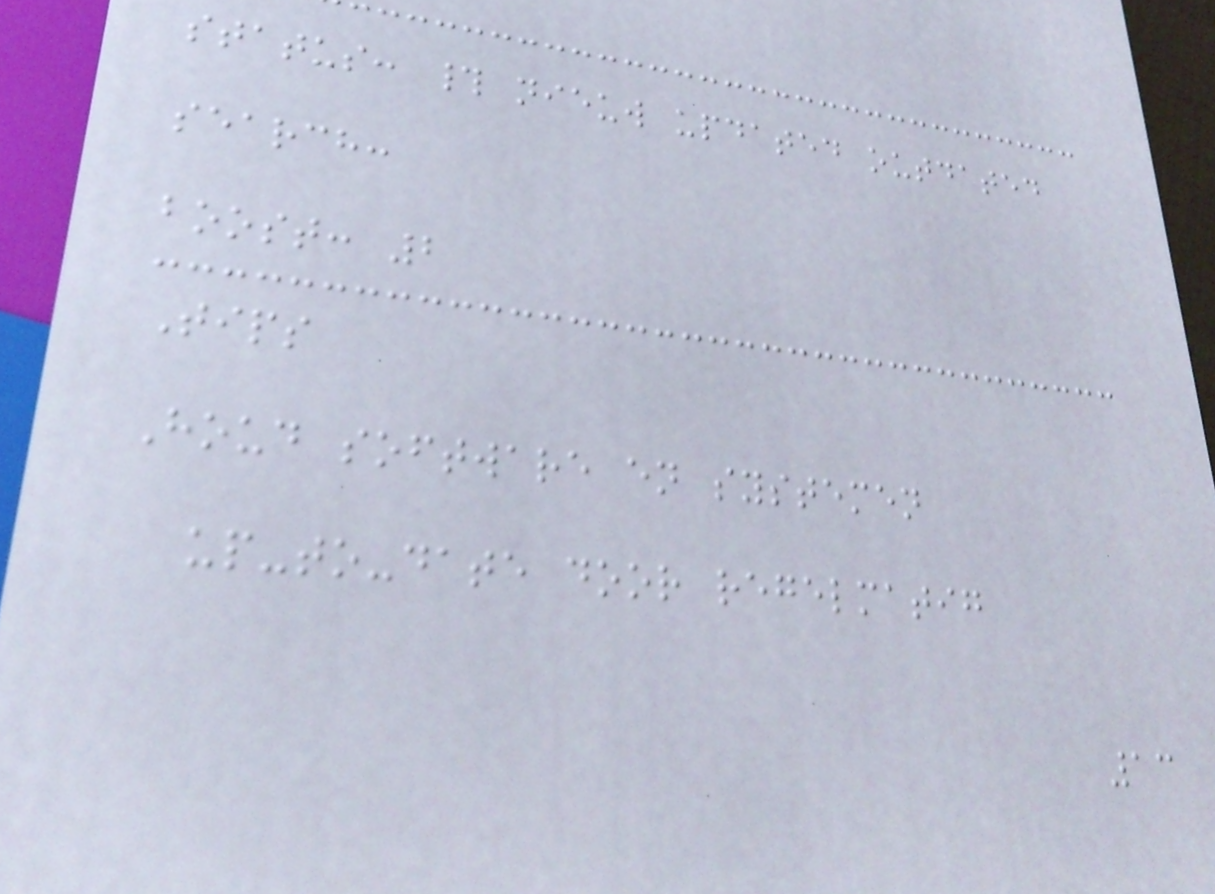status: # nieuw updated outdated
search:
boost: 2
Tips
Houd software en systemen
up-to-date door regelmatig
13
